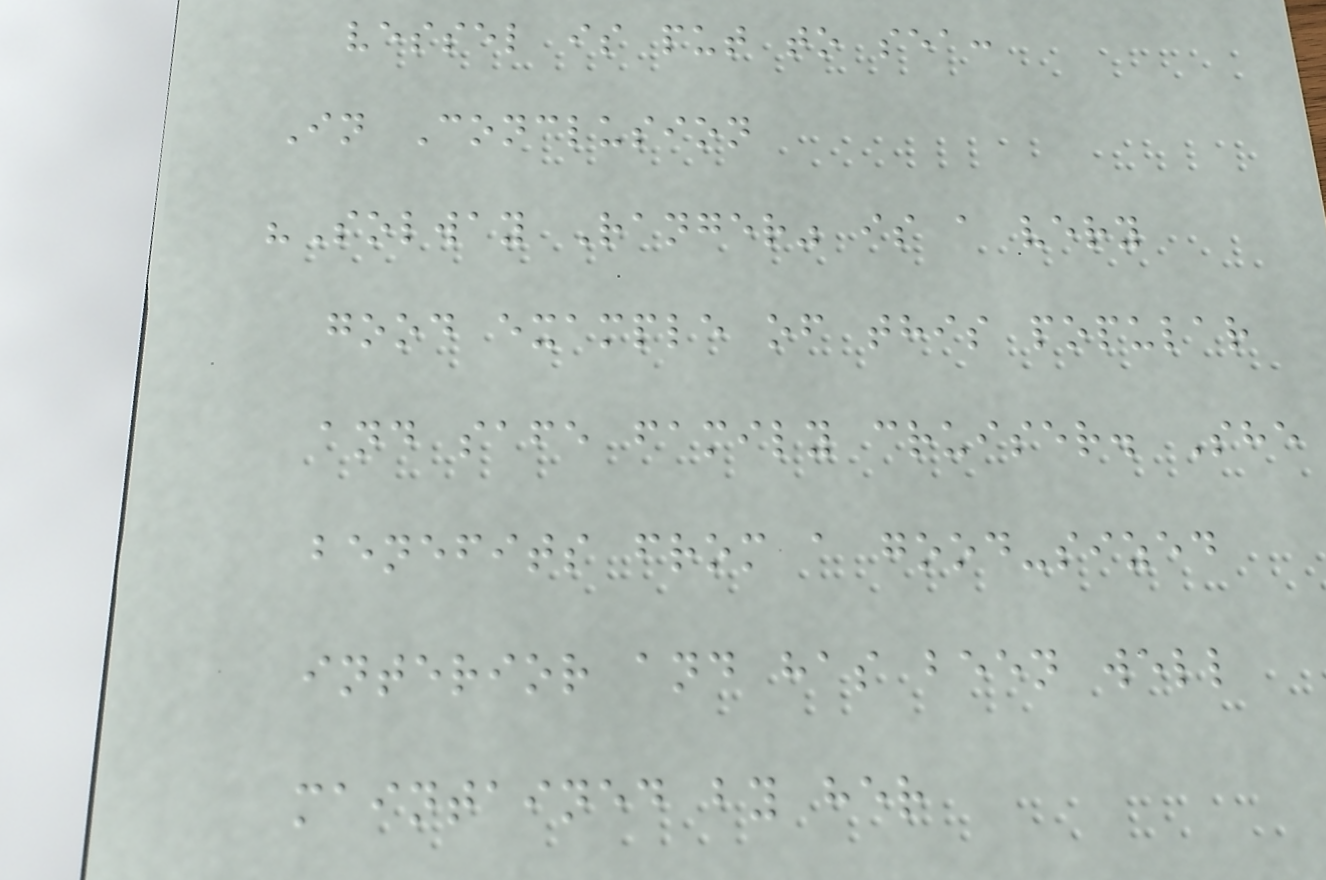vessel is put to sea:
In Conclusion
"Solway Ranger" is a very
good example of this popular
and safe family cruiser. She
benefits from a good-sized
interior and has been well
maintained by her
